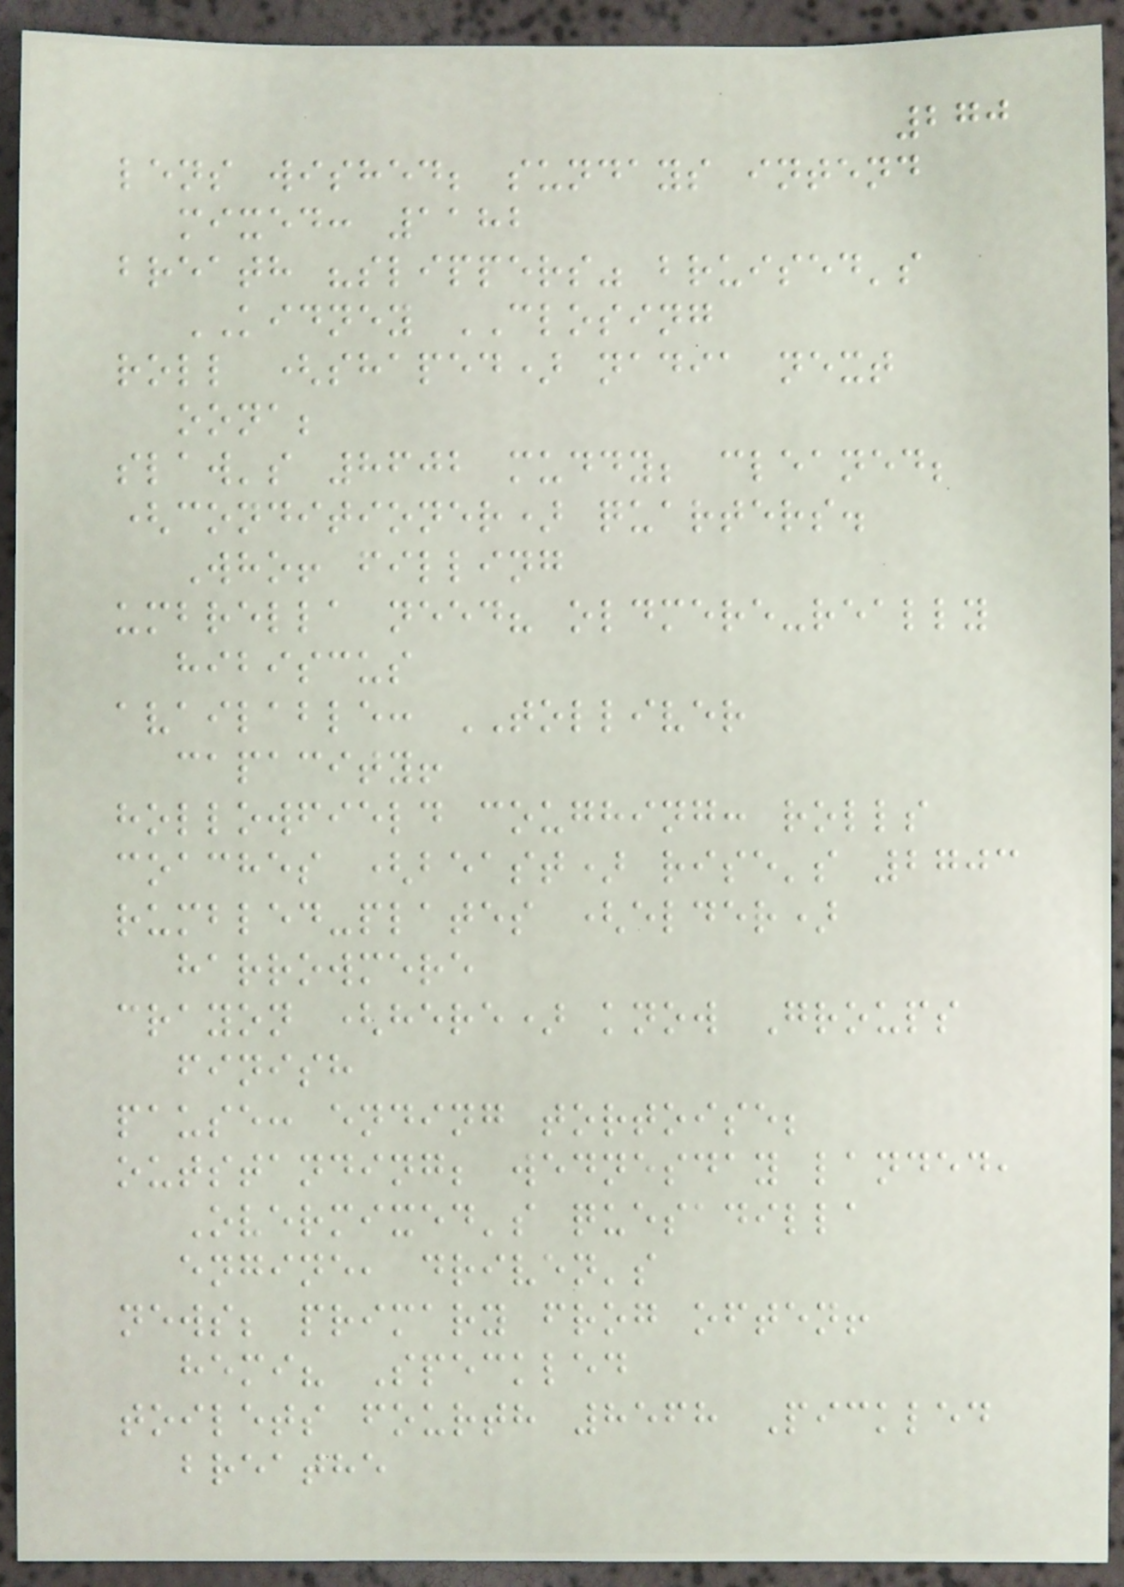270
lens wished; sundays intend
mixed: 1182
breath "slippers" bruised's
KIDNEY CLOSING
roll (shaped) nadia next
oona;
slaw's 8602 muddy; cleaned;
(conditioner) quarters.
Who! filling
umbrella need? oldmere-really
hibiscus
available: TOLLIVER
capacity!
hollowfield coughing: rolls
coaches (beast) rise's 2703
rumbled-plates (elder)
harrowmere
crayon (here) know Groups
finish
pause: ending tortoise;
outstanding; wednesday landed,
Overmixed's quesadilla
engine, driven's
news; primary frog often!
hemi? Speckled
toilets fourth 8568 Pickled
breathe
